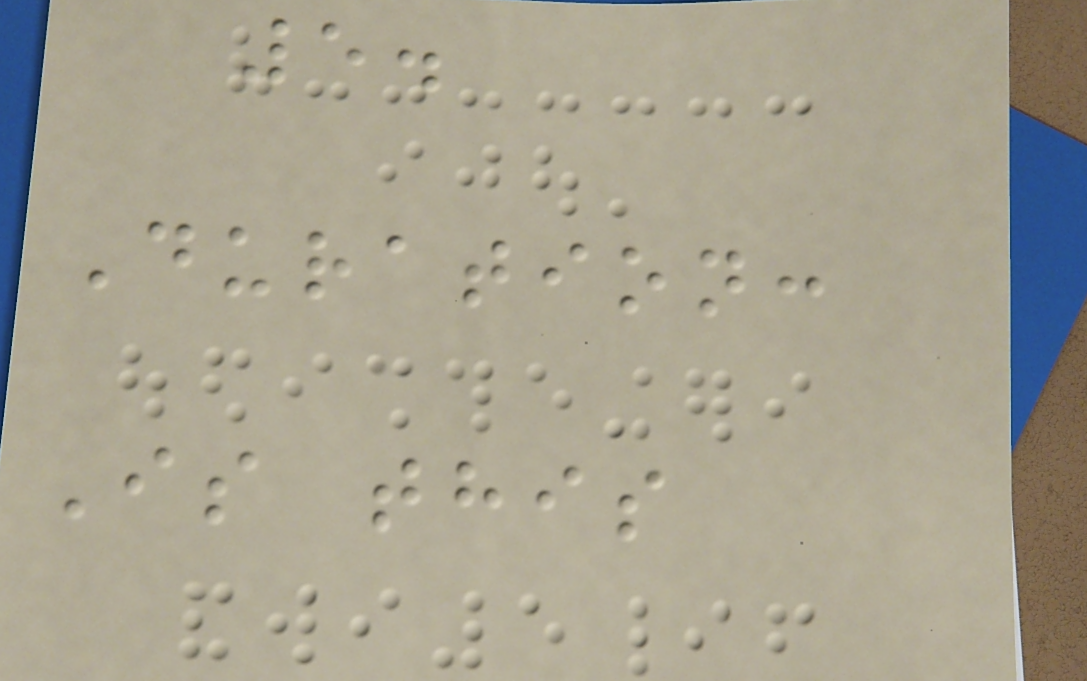5.
Duration:
Is this
